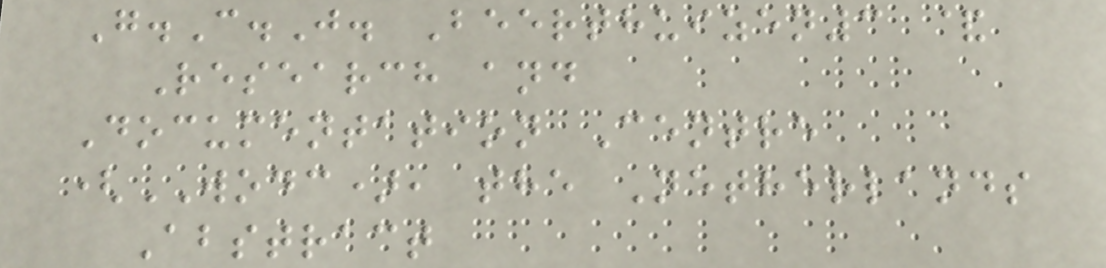G.C.J. Beerthuizen3 &
Research and
Documentation Centre
(WODC), the Netherlands
Abstract
